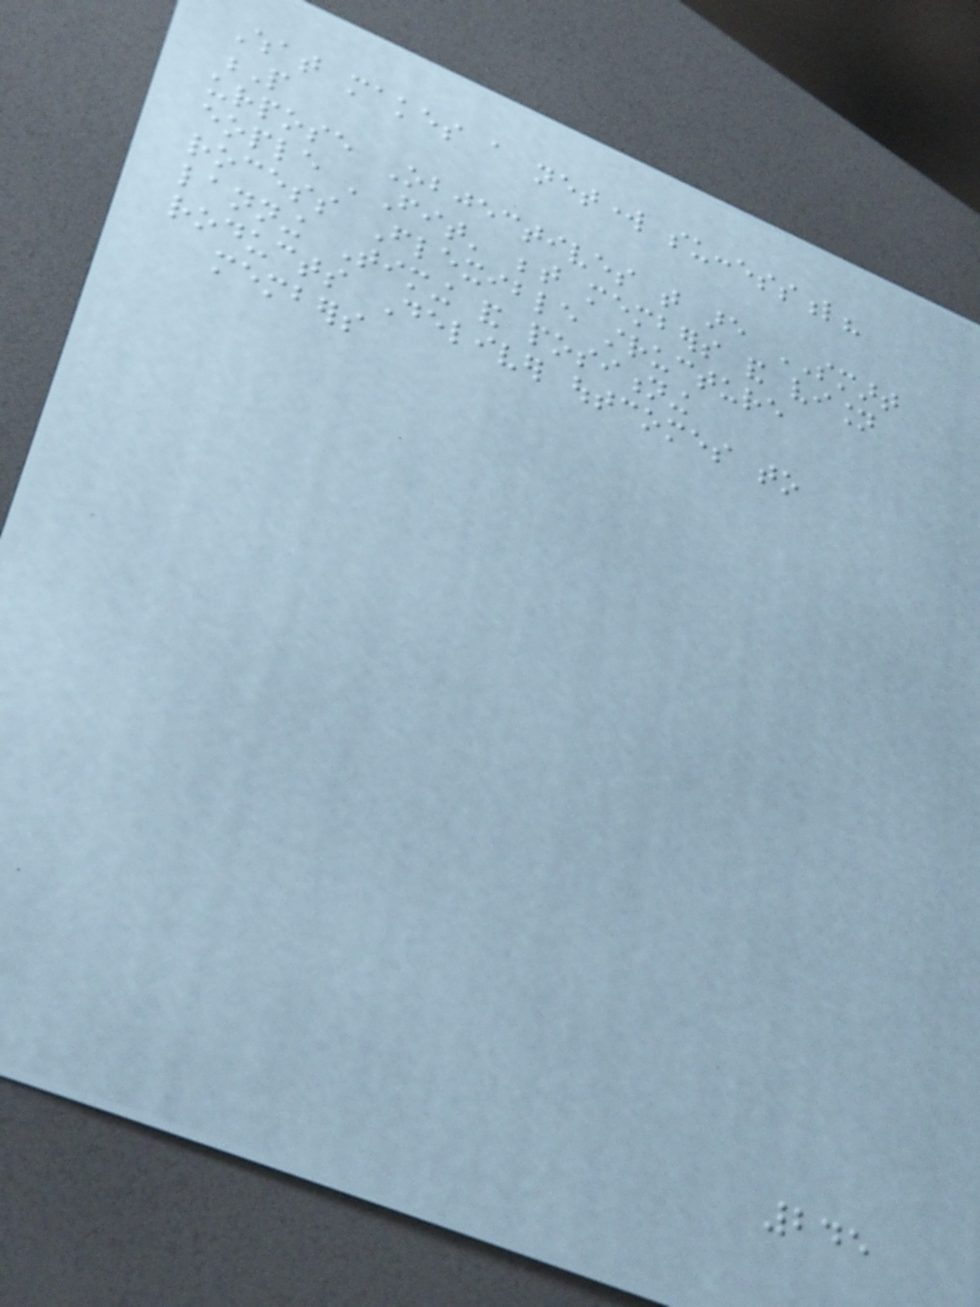What makes a network successful?
P
urpose Objectives that are SMART
eople 'Fit' between members and vision
rocess Flexible structure
lanning Timing and positioning
roducts Deliver outcomes to
members
245
